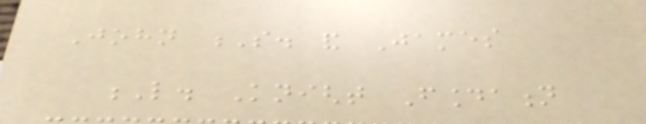John S. and James
L. Knight Foundation
